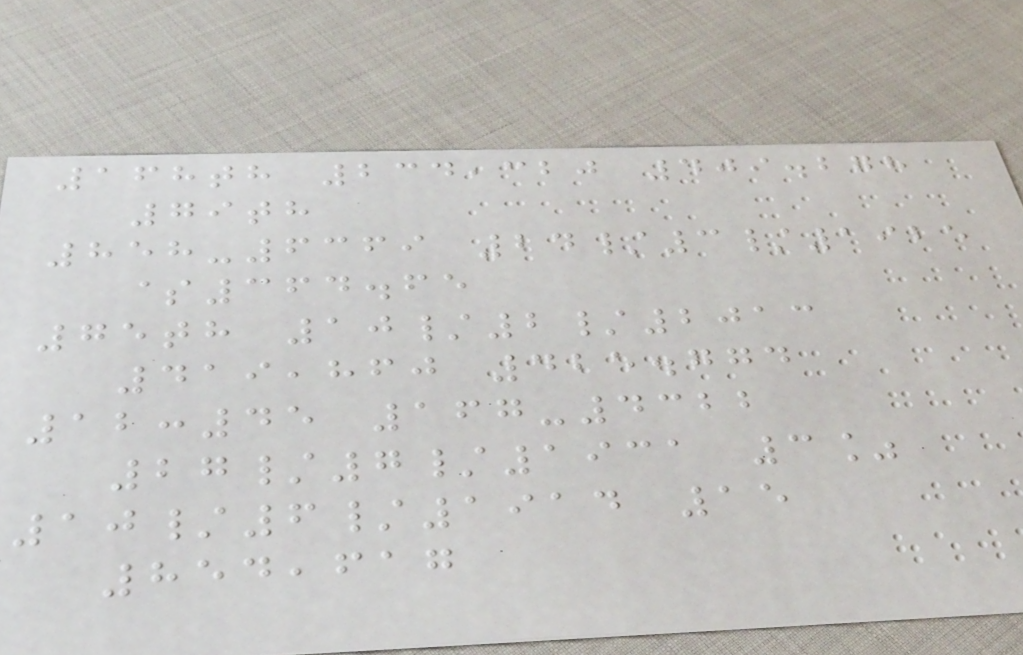168th 234,320 409.278
79th
858-6369 24/3/1925
$364.65
75th 10/2/2013
419,860 425.774
12:45 167-4322
27/7/1931 3%
10/6/1914 15
854,617
